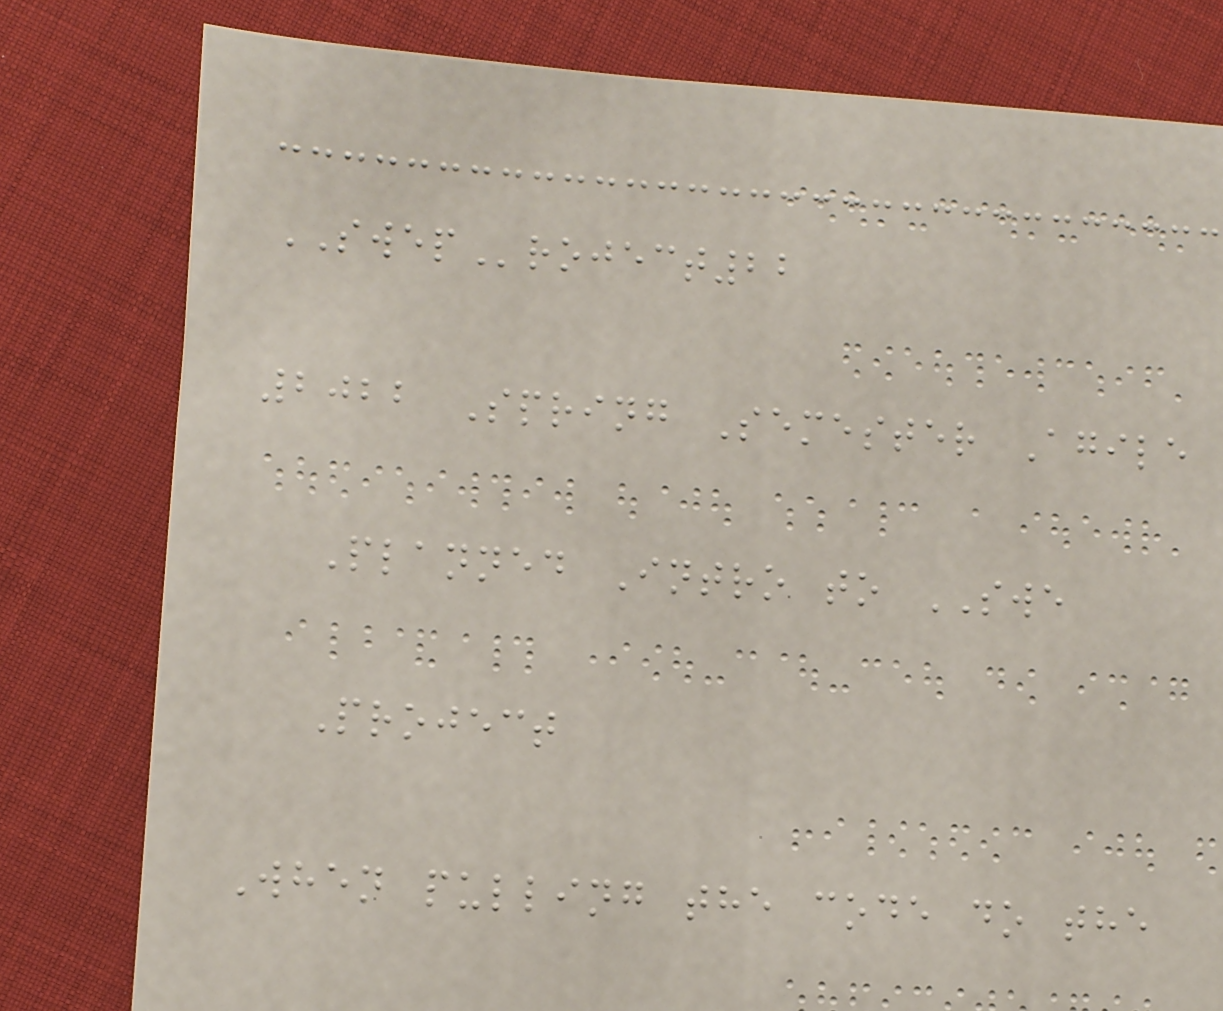SWEProject22
2022 Spring Semester Agile
Planned Intro to SWE
Project
When pulling the code do the
